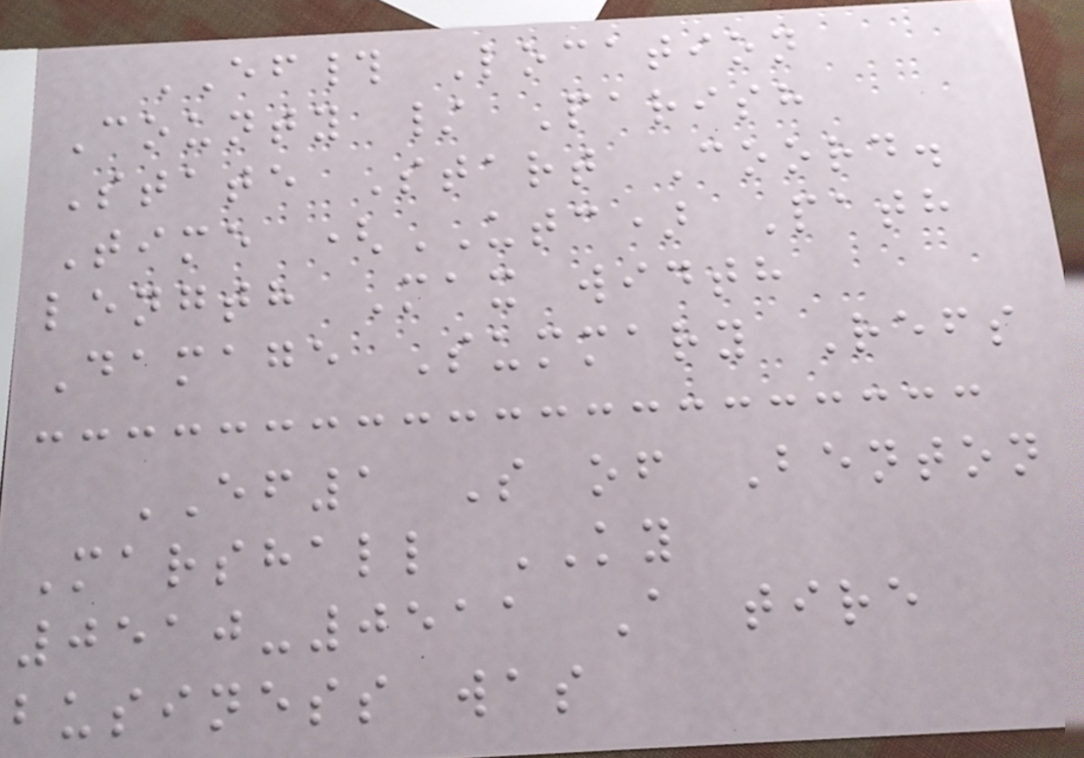EF# Location
County / Parish
State Start Coord.
Time (UTC) Path
length Max width
Damage Summary Refs
EF1 S of Benton
Marshall KY
0510-0511 A tire
business was
